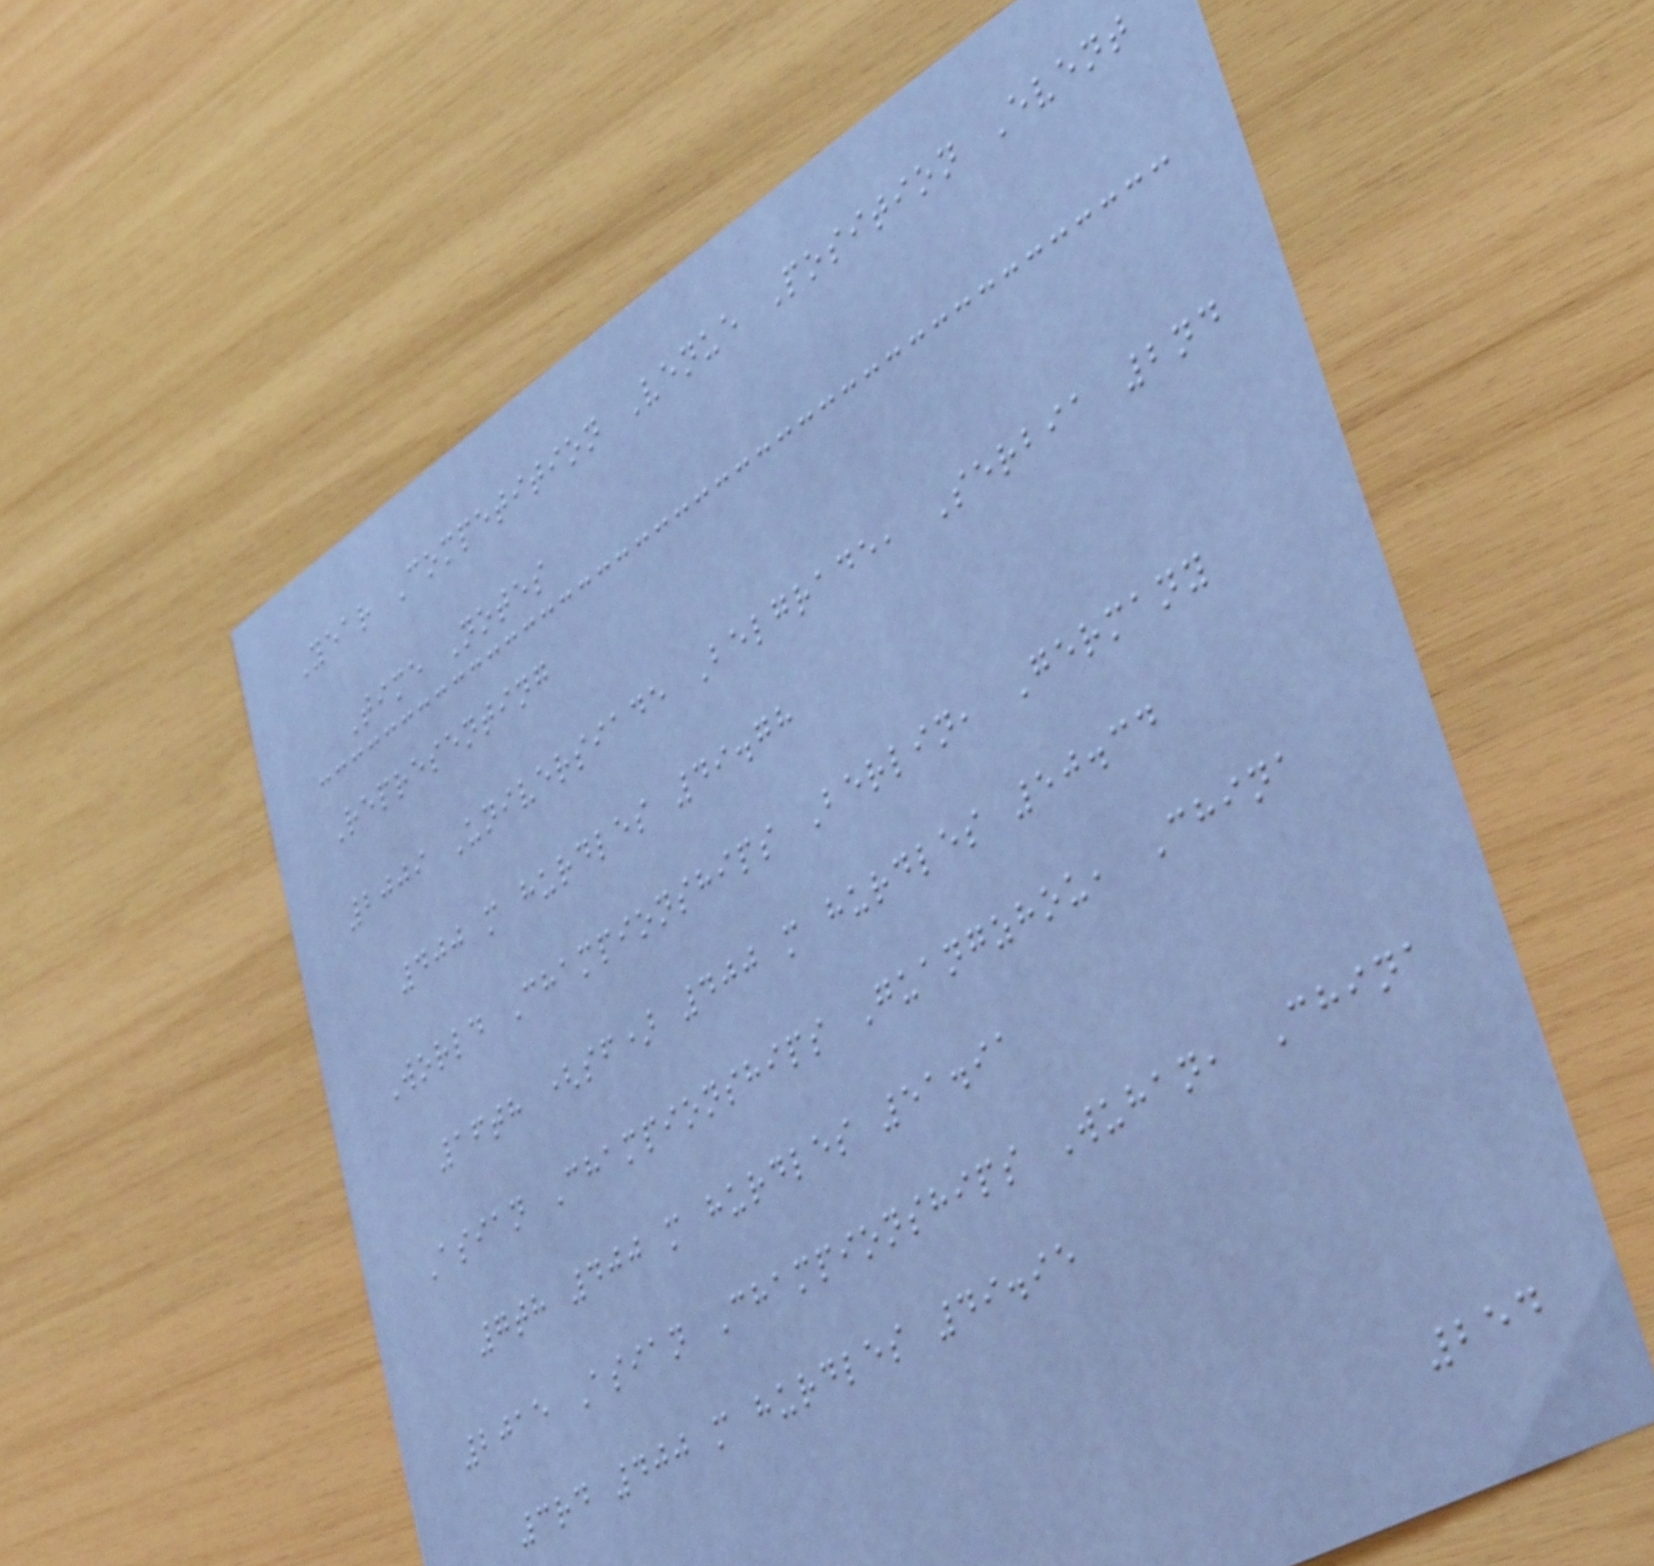Year Competition Venue Position Event
Time Notes
Representing
2009 Universiade Belgrade, Serbia 2nd
400 m hurdles 49.78
World Championships Berlin, Germany
16th (sf) 400 m hurdles 50.34
Asian Championships Guangzhou, China
7th 400 m hurdles 51.91
2015 Asian Championships Wuhan, China
3rd 400 m hurdles 49.95
254
